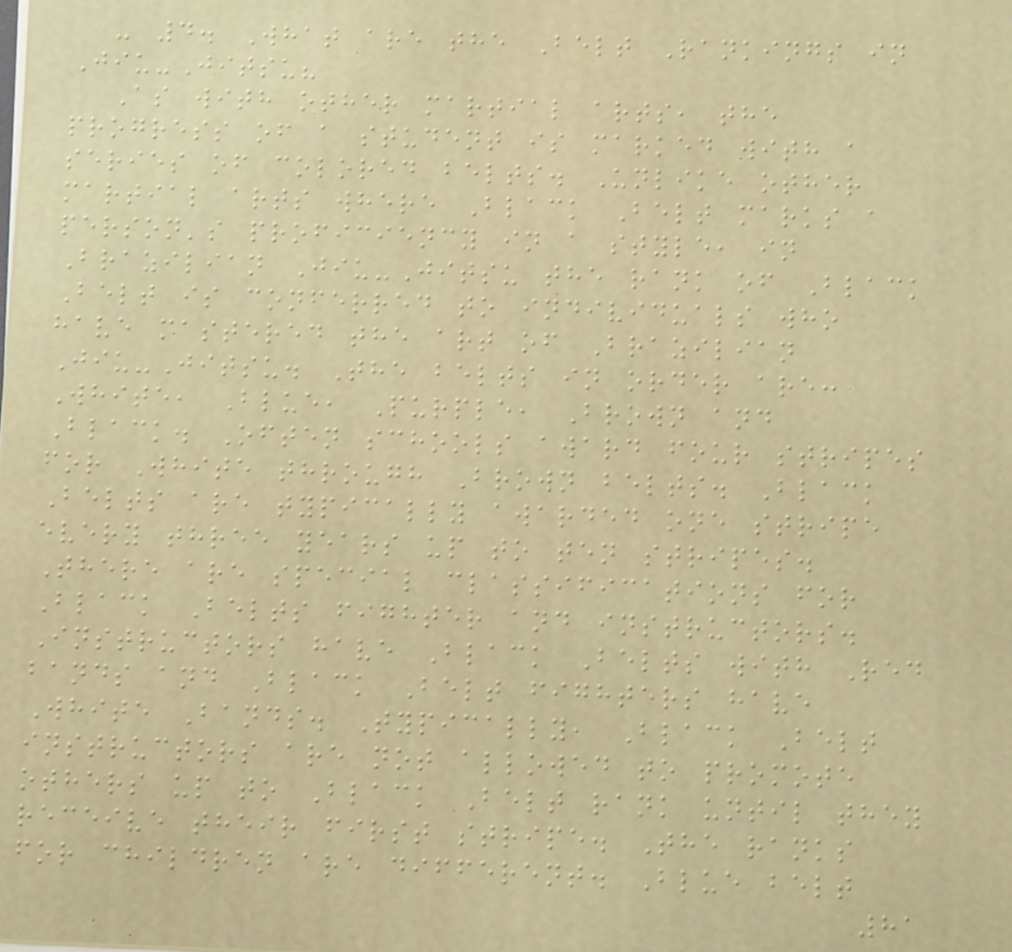- 4. What are the Belt Rankings in
Jiu-Jitsu?
As with other martial arts, the
progress of a student is marked with a
series of colored belts. Unlike other
martial arts where Black Belt marks a
person's proficiency in a style, in
Brazilian Jiu-Jitsu the rank of Black
Belt is conferred to individuals who
have mastered the art of Brazilian
Jiu-Jitsu. The belts in order are:
White, Blue, Purple, Brown and
Black. Often schools award four stripes
for White through Brown belts. Black
Belts are typically awarded one stripe
every three years up to ten stripes.
There are special classifications for
Black Belts fighter and instructors.
Instructors have Black Belts with Red
bands and Black Belt fighters have
White Bands. Typically, Black Belt
instructors are not allowed to promote
others up to Black Belt rank until they
receive their first stripe. The ranks
for children are different. Blue belt
81
